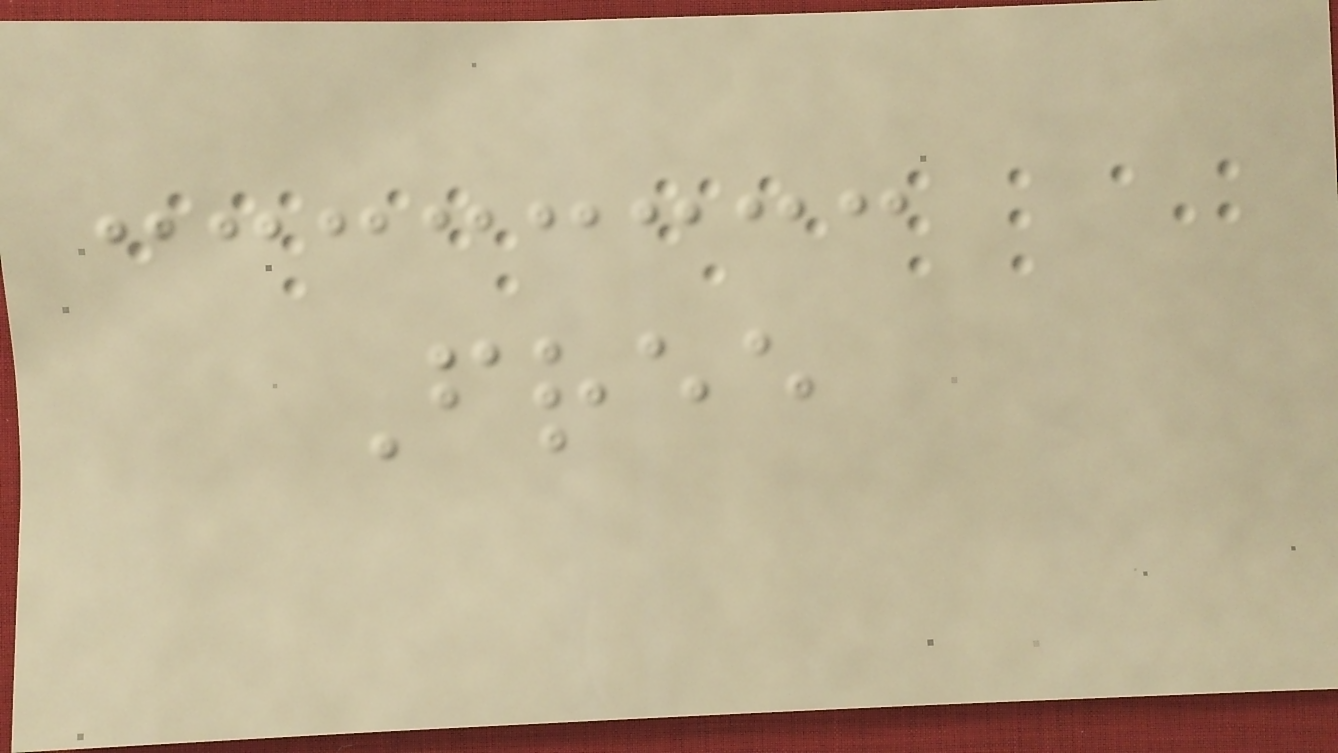Free
